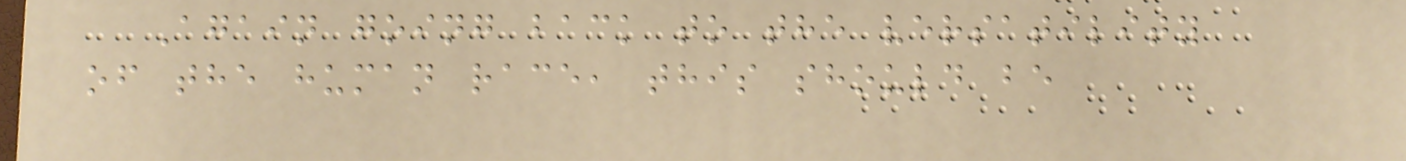Again going back to the versatility
of the human race, this should be
